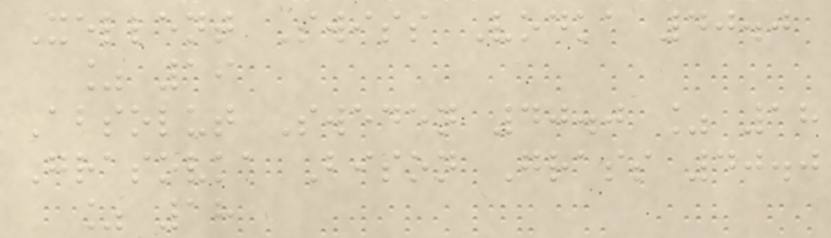Xellent Swiss Vodka 40.0
% 19
Absolut Sweden 40.0 % 18
Grasovka Bison Grass 40.0
% 18
